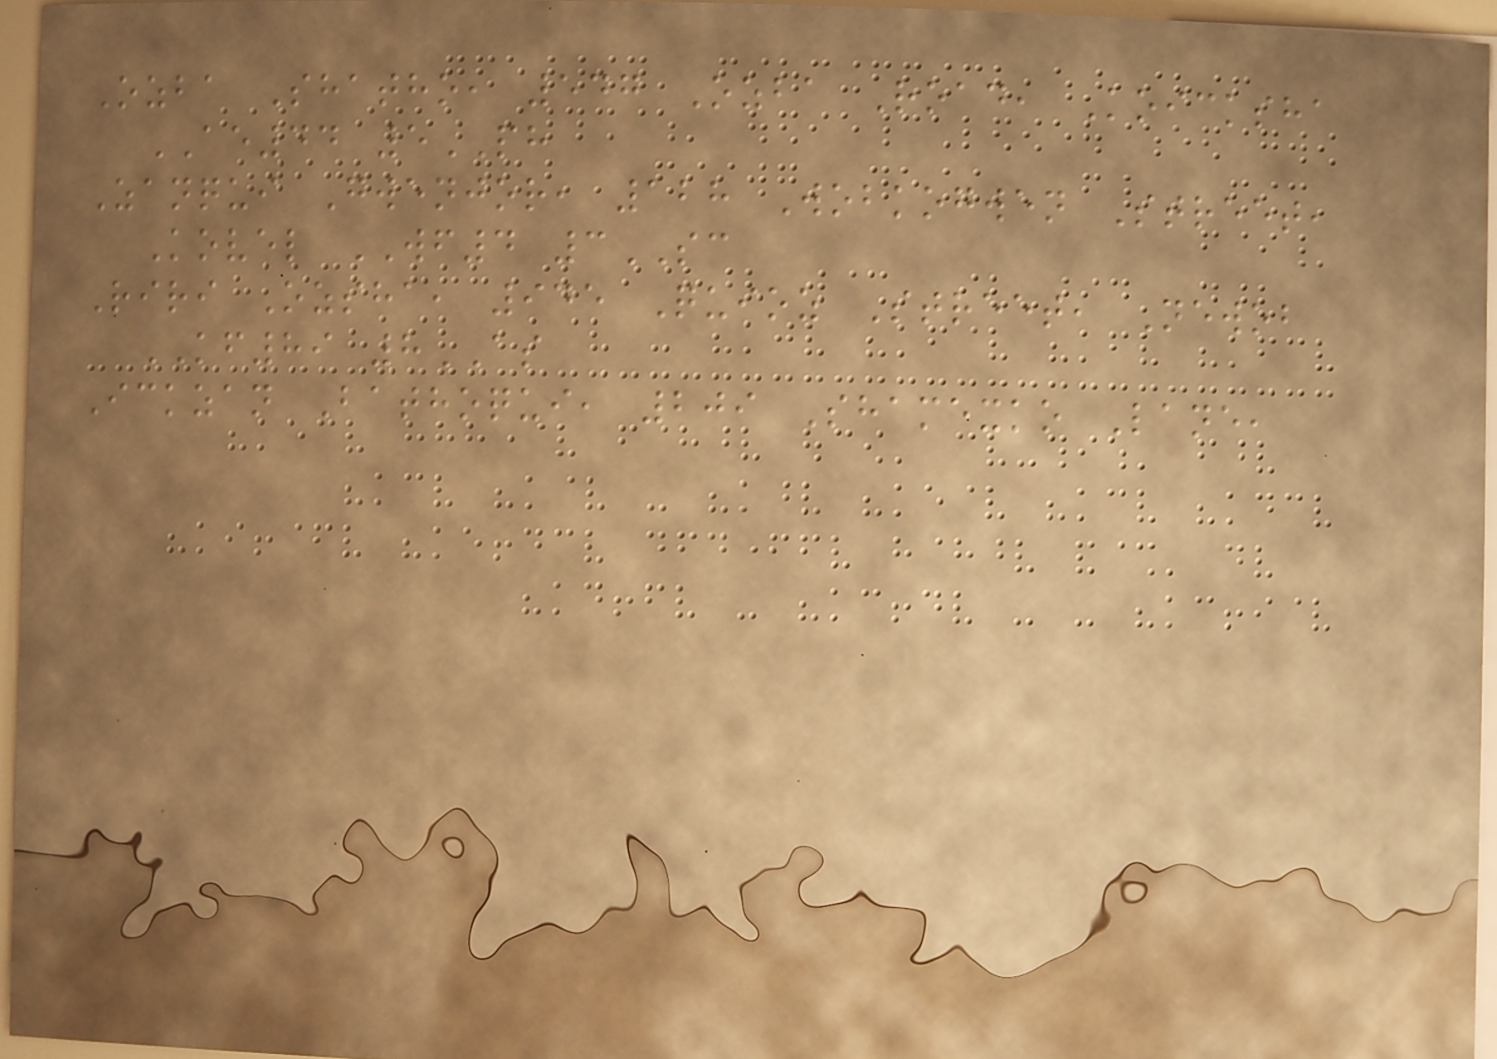Ozba Shatho, 547 Ozba Road, Koicksha
AE44 5PH
Zanqui Gwenjor, 128 Wobkogwen Street,
Kovel WF4 3SC
Riri Ozsha, 945 Quioz Street, Newob
KF89 8AS
Ickzan Bathoqui, 209 Shamexko Lane,
